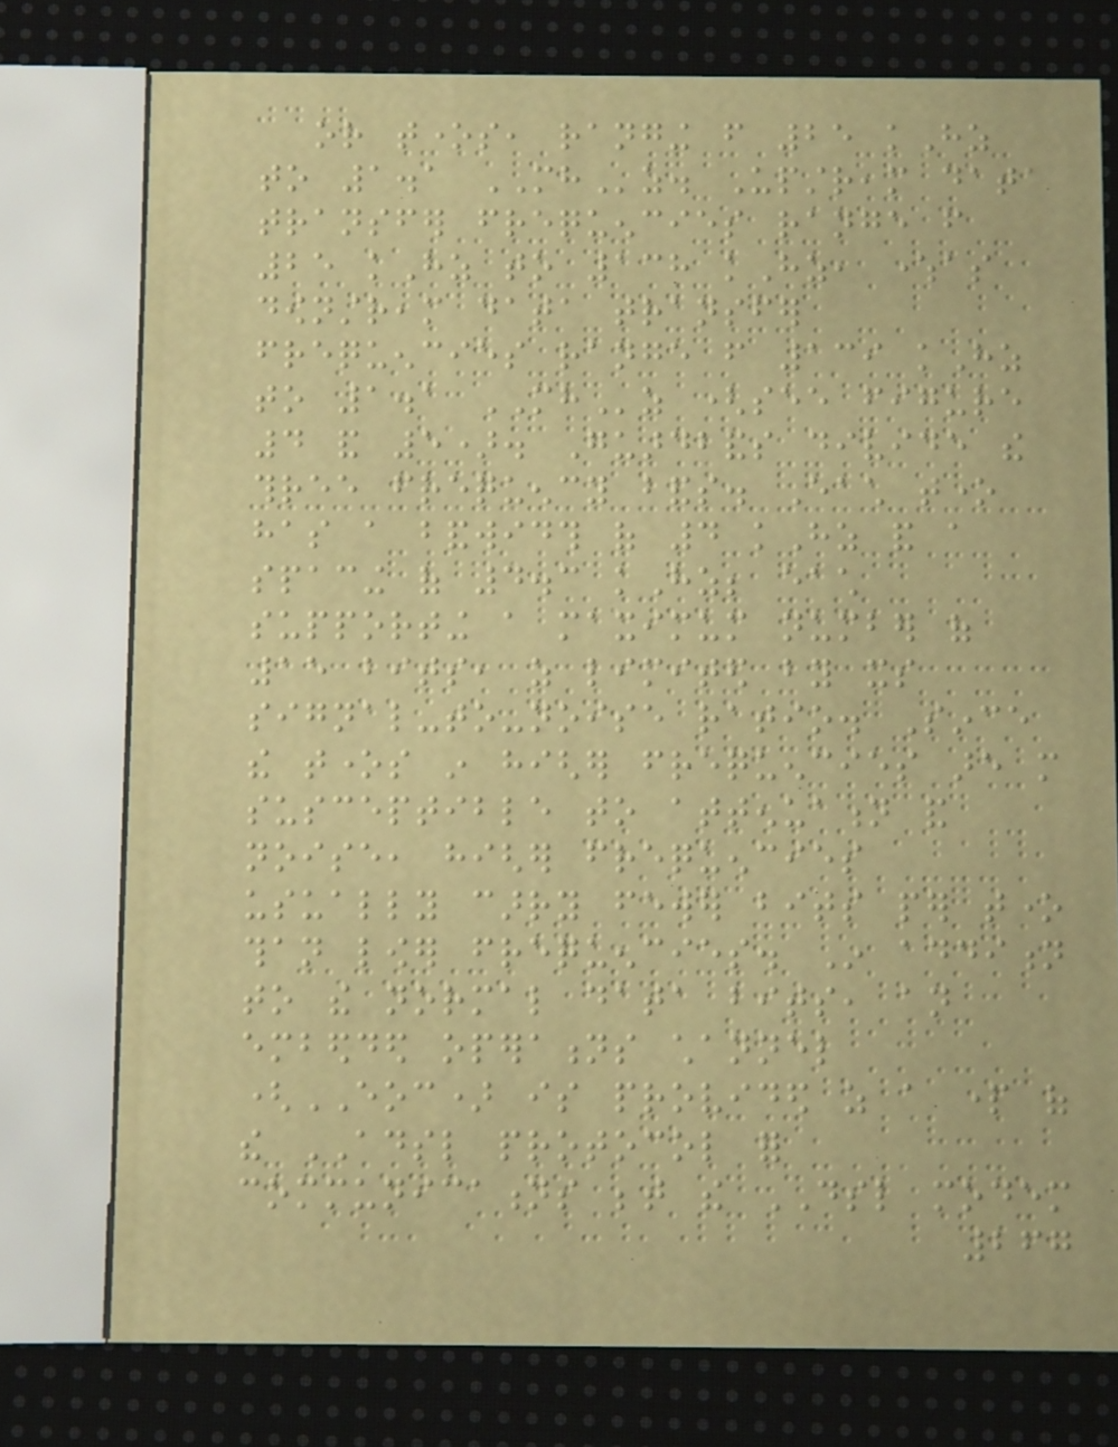or tones, ranging from 25 kHz
to 1.1 MHz. Upstream data
transfer frequencies range from
25 kHz to 138 kHz, whereas
downstream data transfer
frequencies range from 139 kHz
to 1.1 MHz (see figure
4 and 5). Guardbands divide the
three frequency bands. Each tone
has a bandwidth of 4 kHz and a
spacing of 4.3 kHz; each
supporting a maximum number of
15 bits, as limited by its
signal-to-noise ratio. Since
the tones in higher frequencies are more
susceptible to attenuation and
noise, higher frequencies
usually carry fewer bits per tone
than lower frequencies. In addition
to the normal data bits, an
embedded operations channel
(EOC) is provided as a part of
the ADSL protocol for
communications between the DSL modem
267
